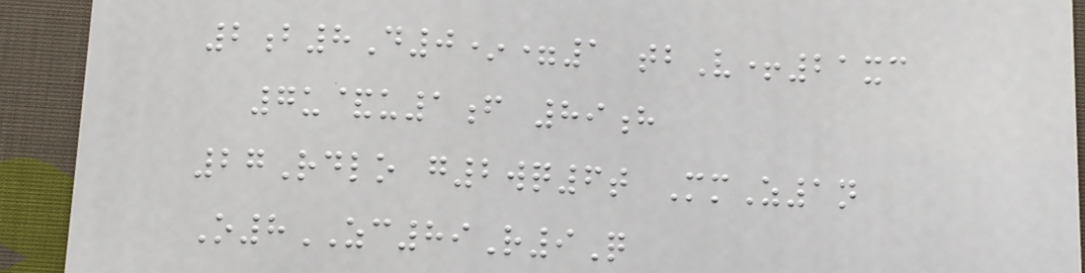2b8D0*=1 tbV+21xc
7u&u1f 89h
27Rdlo g2wq6t MmZ1n
O8ZC89R9Q
